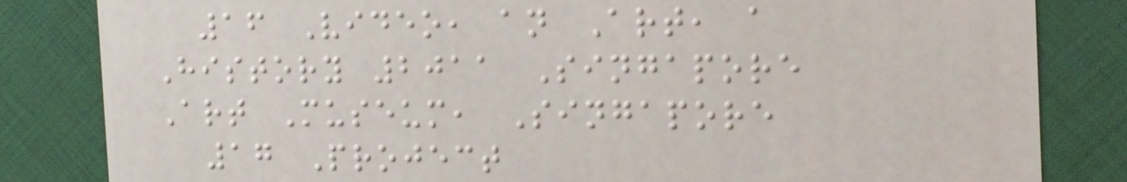16 Video, an Art, a
History 2011 Singapore
Art Museum, Singapore
17 Project
